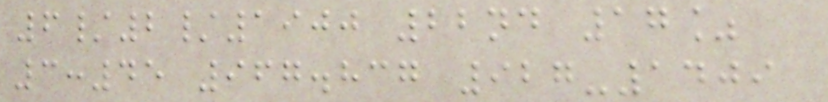6/2/1900 22nd 17%
3:45 967.837 927-1409
